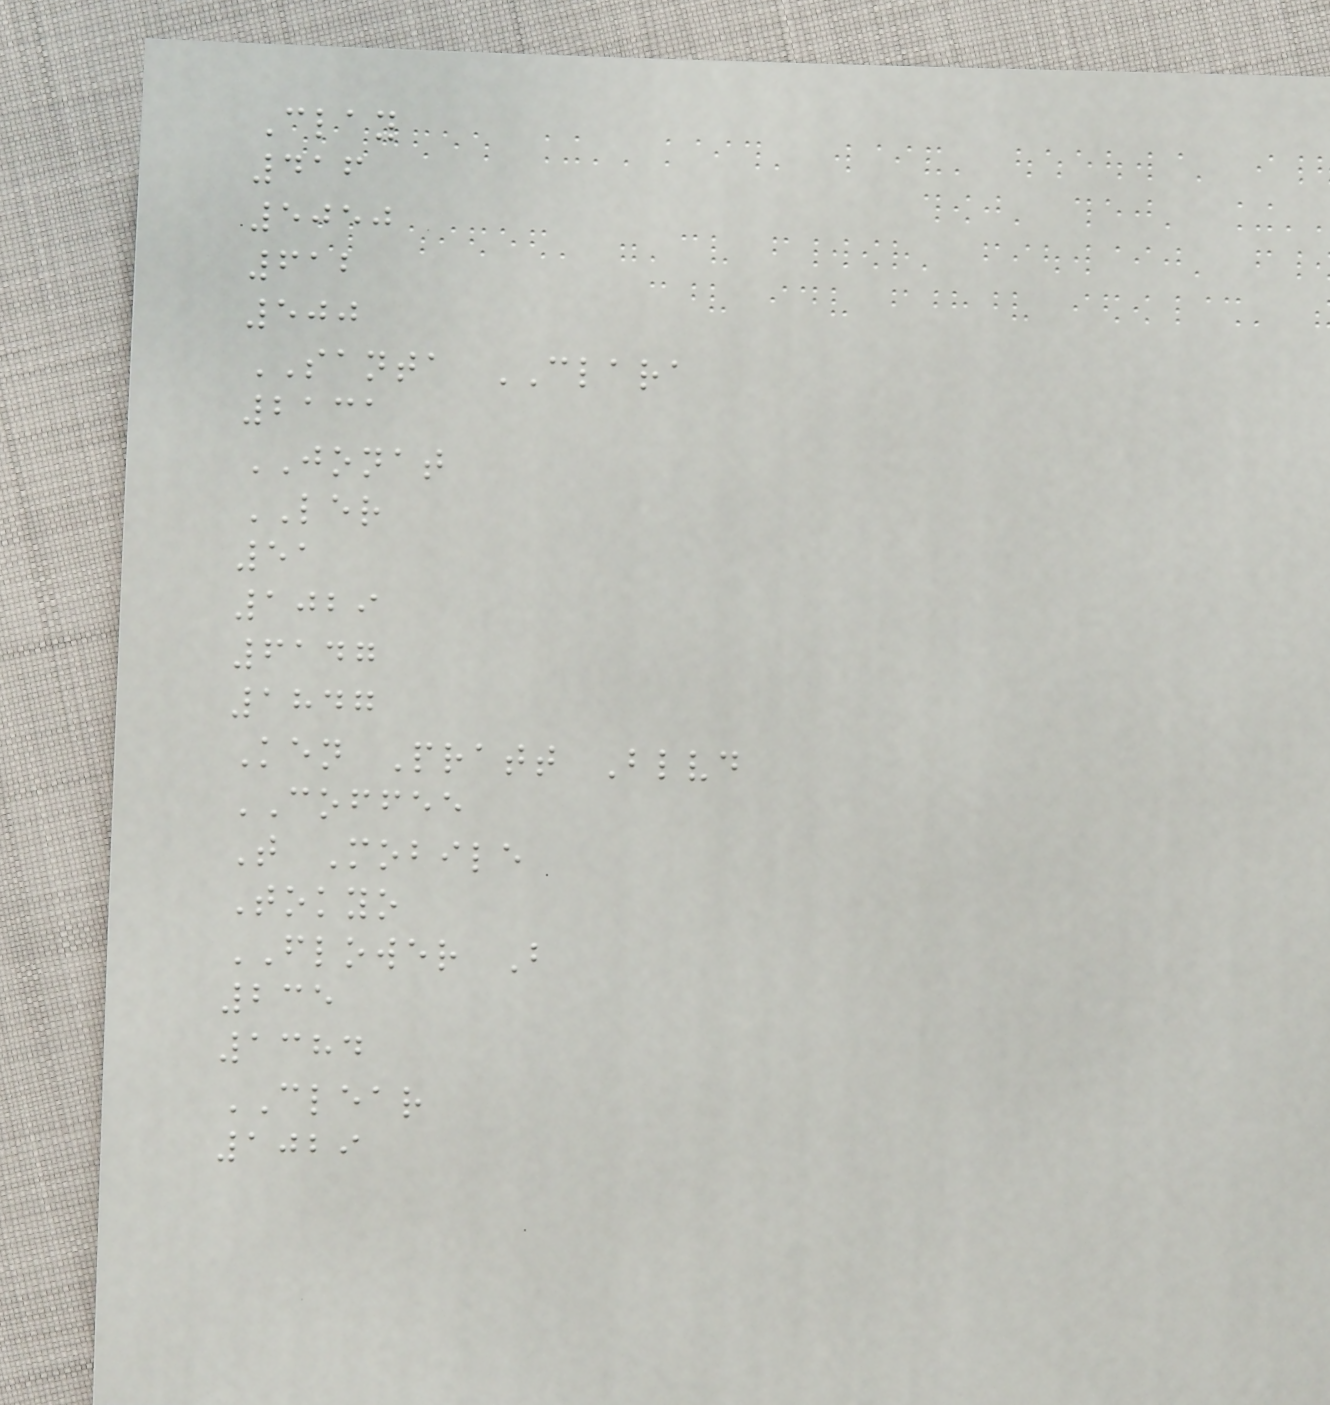Clay
416
5050
612
500
SANTA CLARA
2131
JONAT
LER
51
1029
6147
1847
Ken Pratt Blvd
COFFEE
T Mobile
Tokyo
FLOWER B
235
1384
CLEAR
1029
